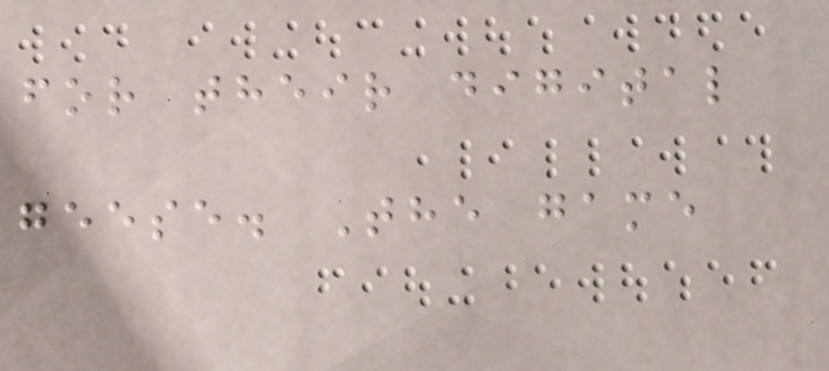for their digital
geese. The game
